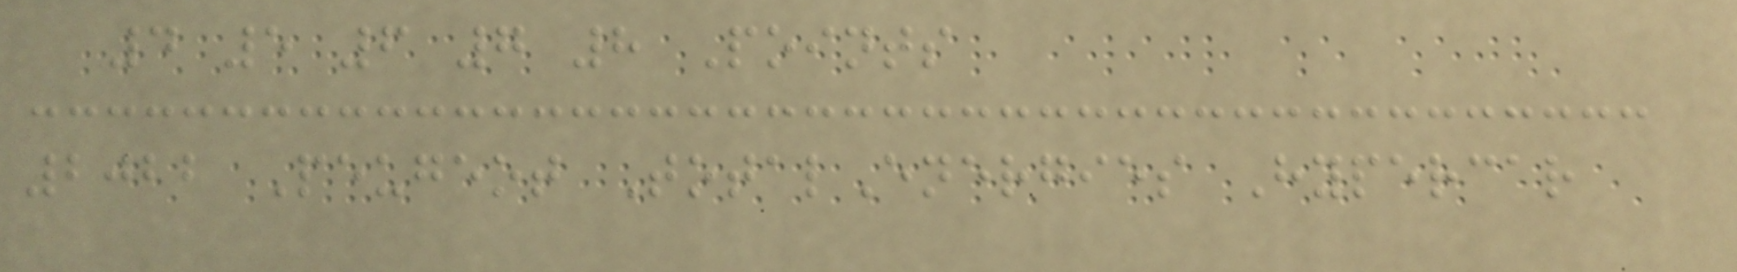4 5 6 7 8 Points
2022 Peugeot TotalEnergies Hypercar
